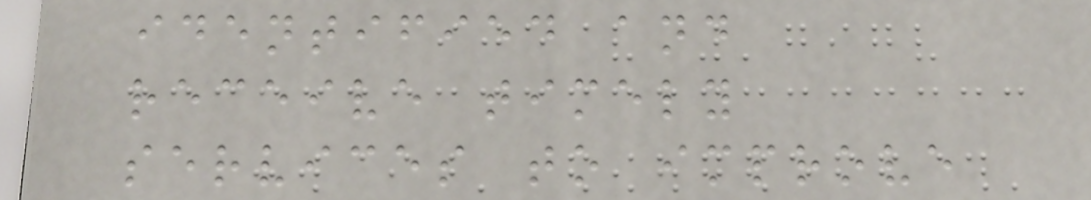identified and
receive timely
services to improve
